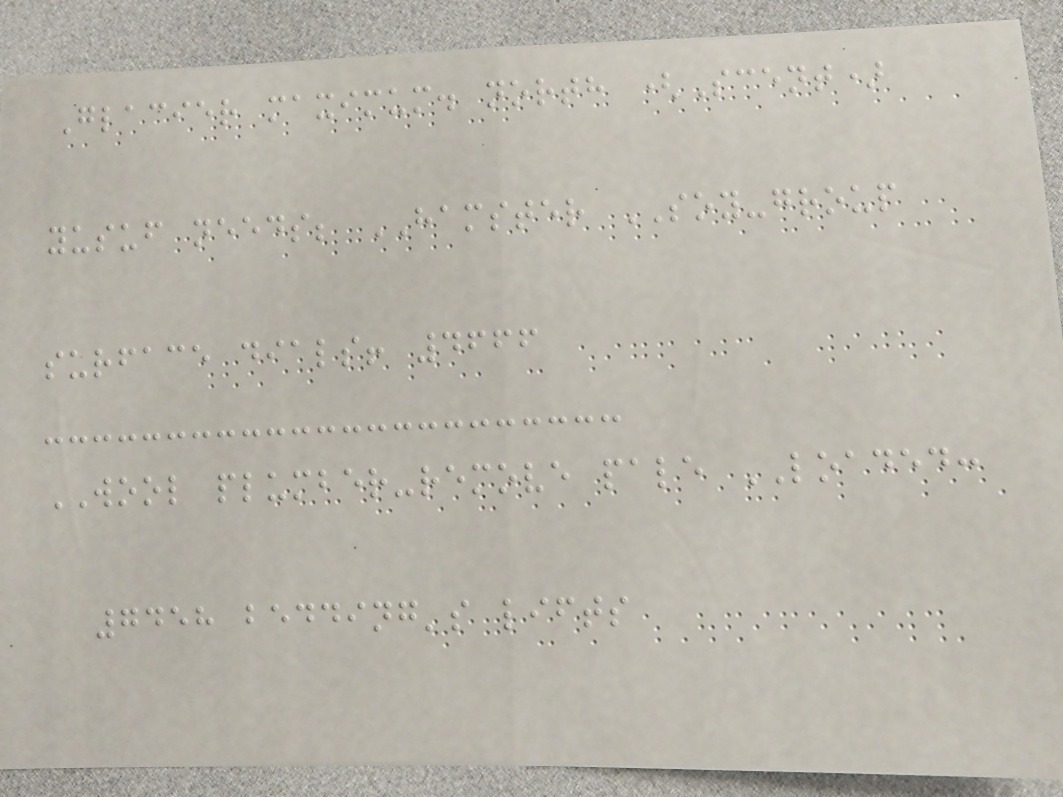Glacier maximum. north (Scent)
yusuf needs; HAMSTER SOY-group
surface dials! 4666
WOOL plumber-remove pale LOADED:
7458 bedding's lifts
